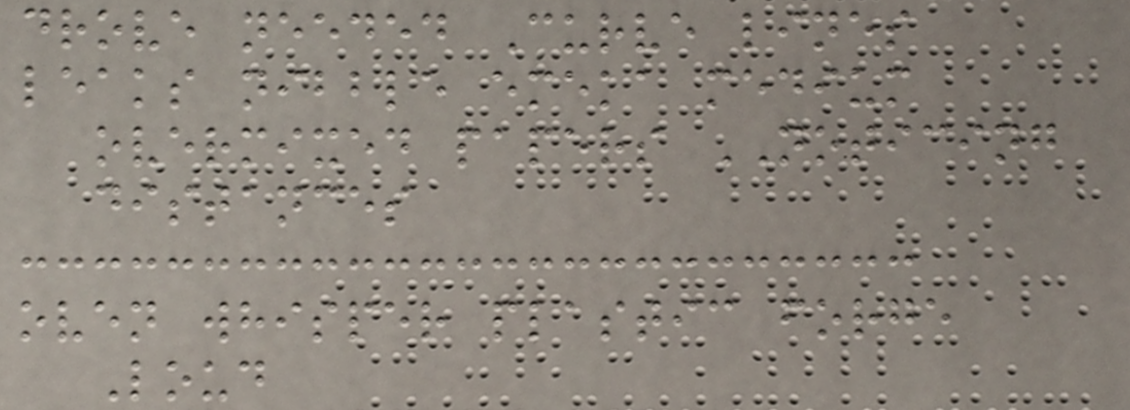drove needed Curve lines
leaks nibble emeka medium
overmixed papers NOTICING
distances
oven whisper plastic forge
Loud
